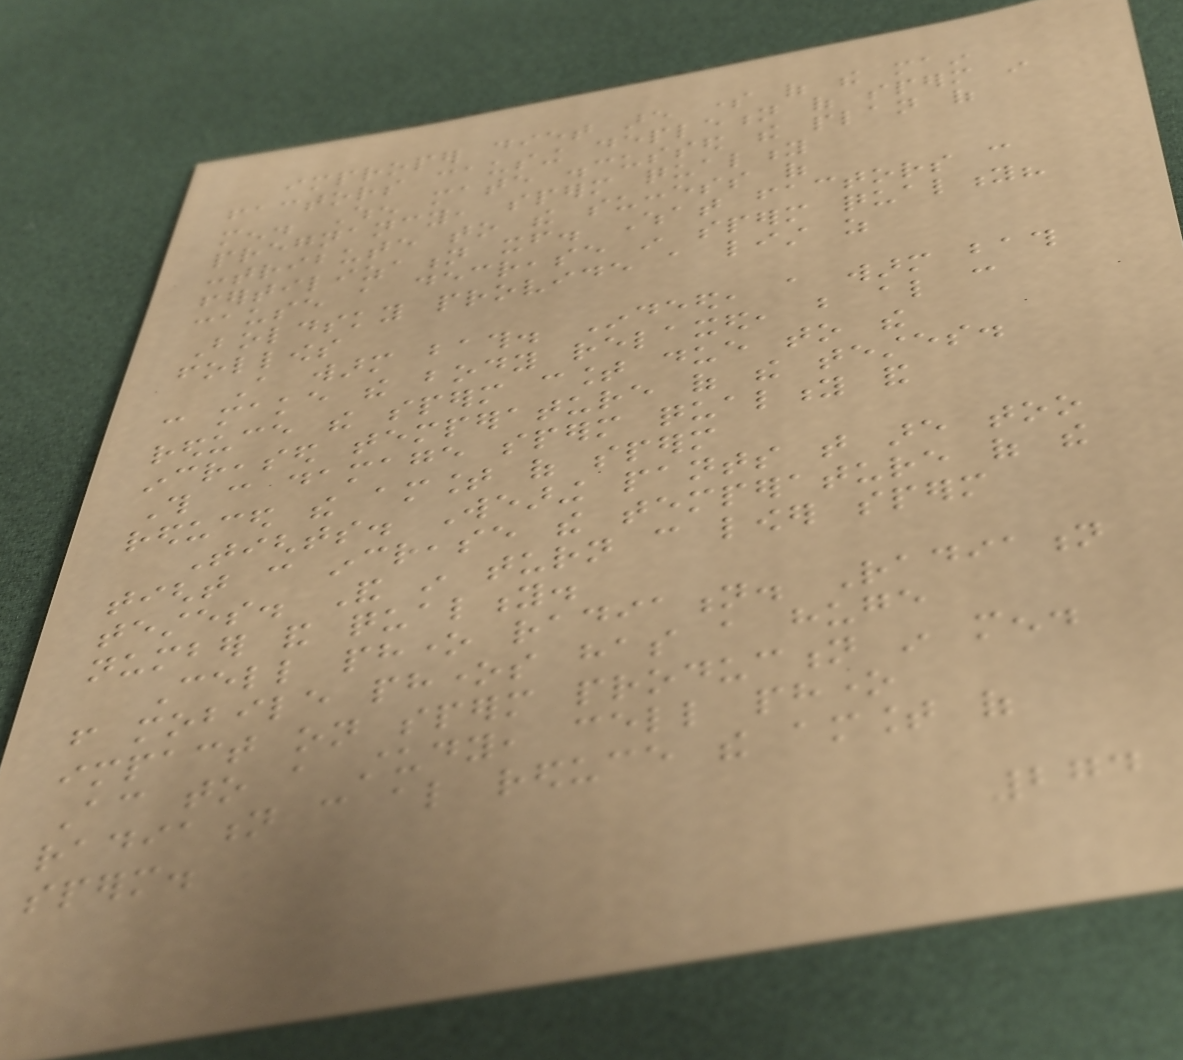improper diet are some of the main
factors causing depletion of sperm in
men. When mate discussed the plan of
pregnancy, sperm quality
contribute to the success of
fertilization itself. What factors can
cause a decrease in sperm quality?
Boldsky provide a list as
follows
A warm bath. Indeed, a warm bath
can make the body relaxed, but also can
reduce the sperm count due to the
increased temperature of the testes.
This can damage sperm quality and
reduced the amount of sperm
Tights. Wearing pants that are too
tight can increase the temperature of the
testes. And in turn can lower sperm
number and quality.
Cell phone radiation. Radiation
from mobile phones has a huge
impact on sperm production in men.
According to a study, cell phone
radiation can also reduce the amount of
sperm.
274
